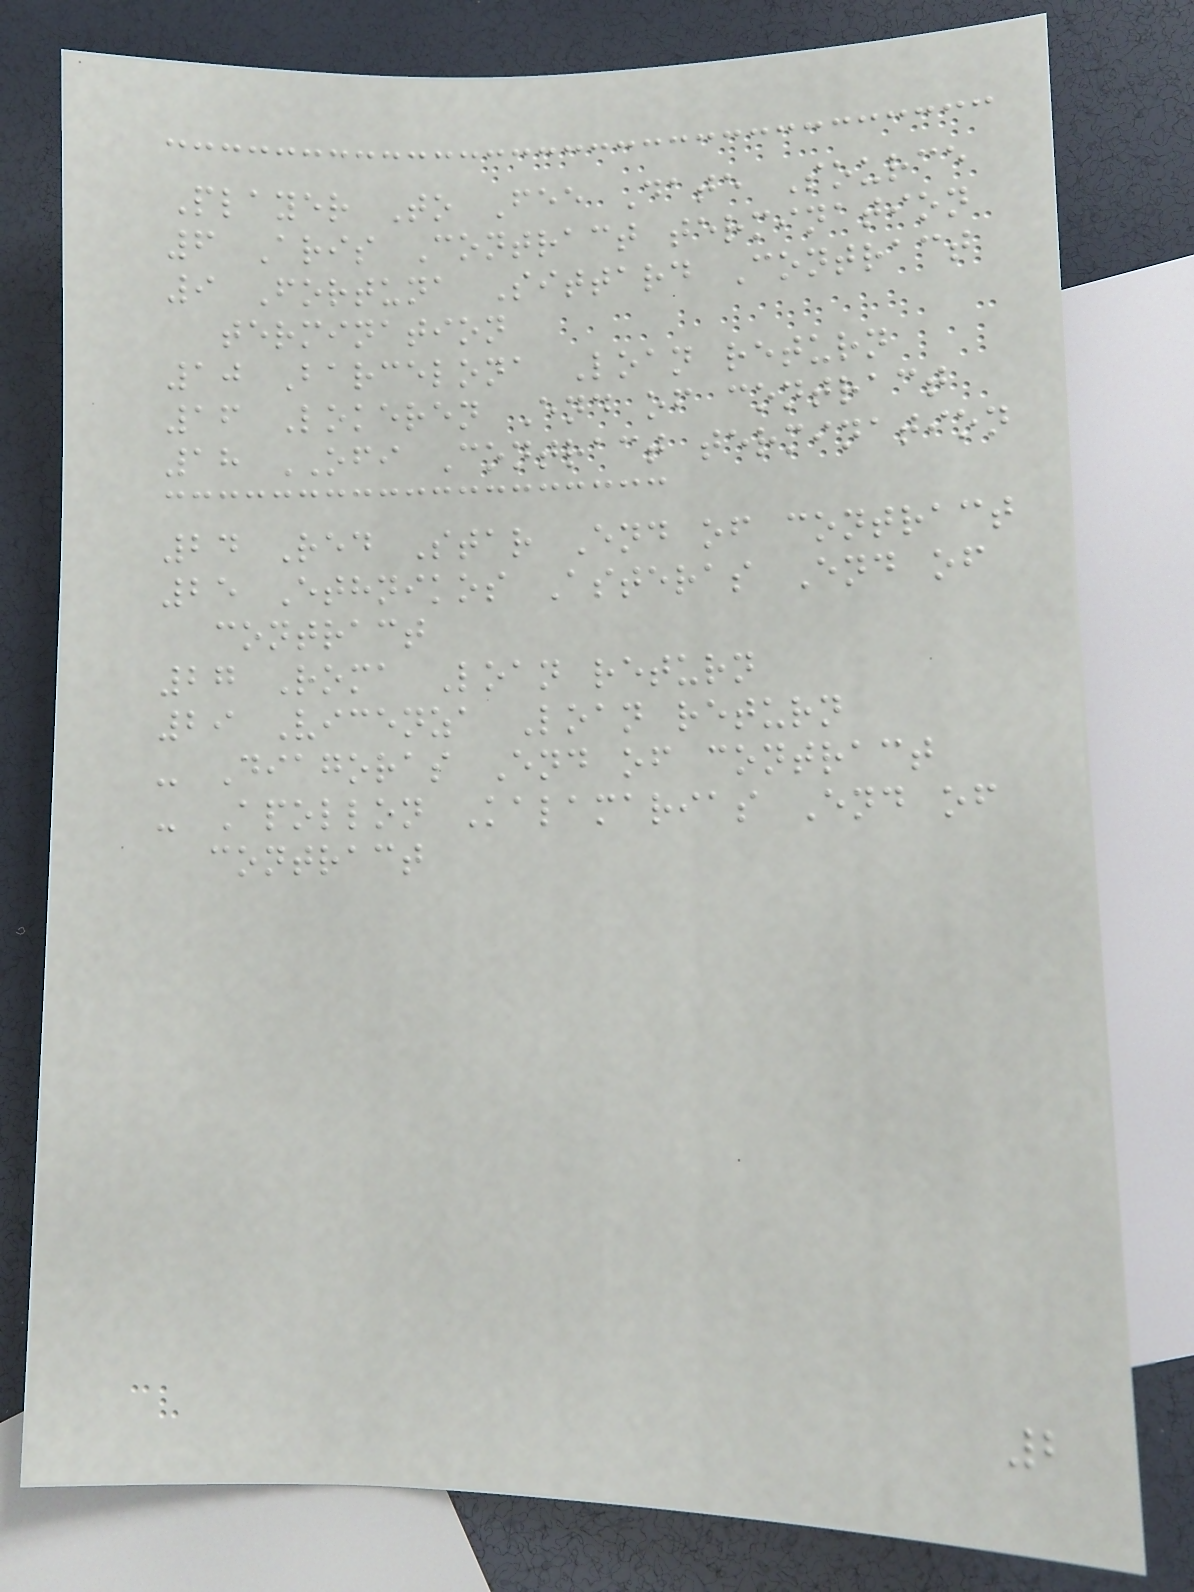Player To Fee Date Source
6 Aris Contract termination
9 Fortuna Sittard Contract
termination
10 Barcelona Loan return
16 Lokeren End of contract
18 OFI Contract termination
24 Red Star End of contract
25 Ethnikos Asteras End of
contract
27 Roma Loan return
29 Vicenza Loan return
- Diagoras End of contract
- Apollon Kalamarias End of
contract
2
